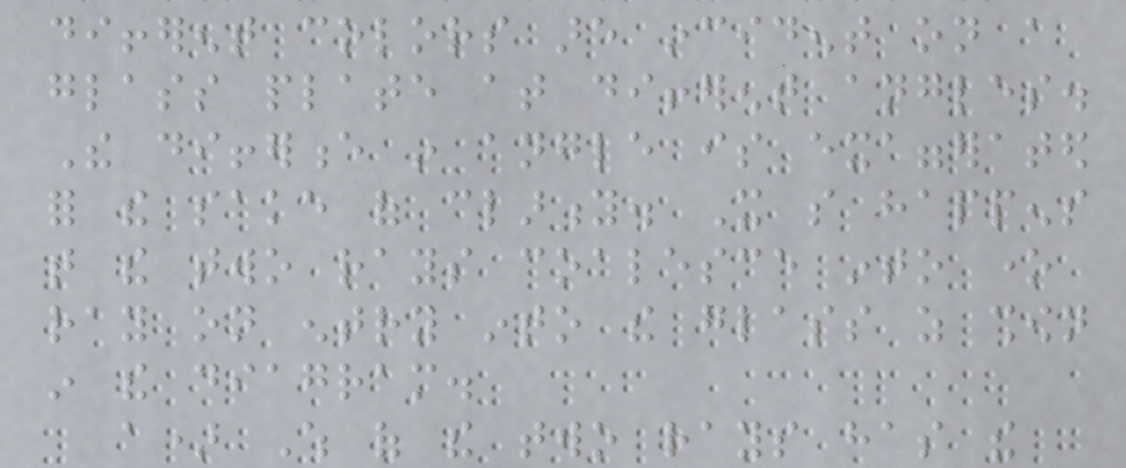different colors are incident on a
glass plate at different angles.
The difference in angle is exaggerated
for the sake of clarity. It so happens
that the two rays coalesce into one
ray on entry into the glass as shown
in the diagram.
a) Which of the two rays has the
